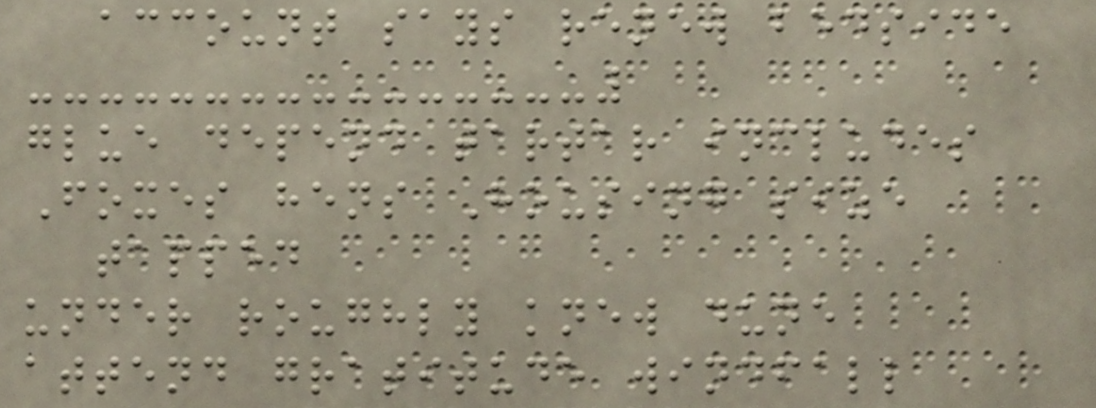account says renew bedside
glue depend tartar includes
Foxes hens Housing size
tapped
under roughly knew dune
attend gratitude windfall
